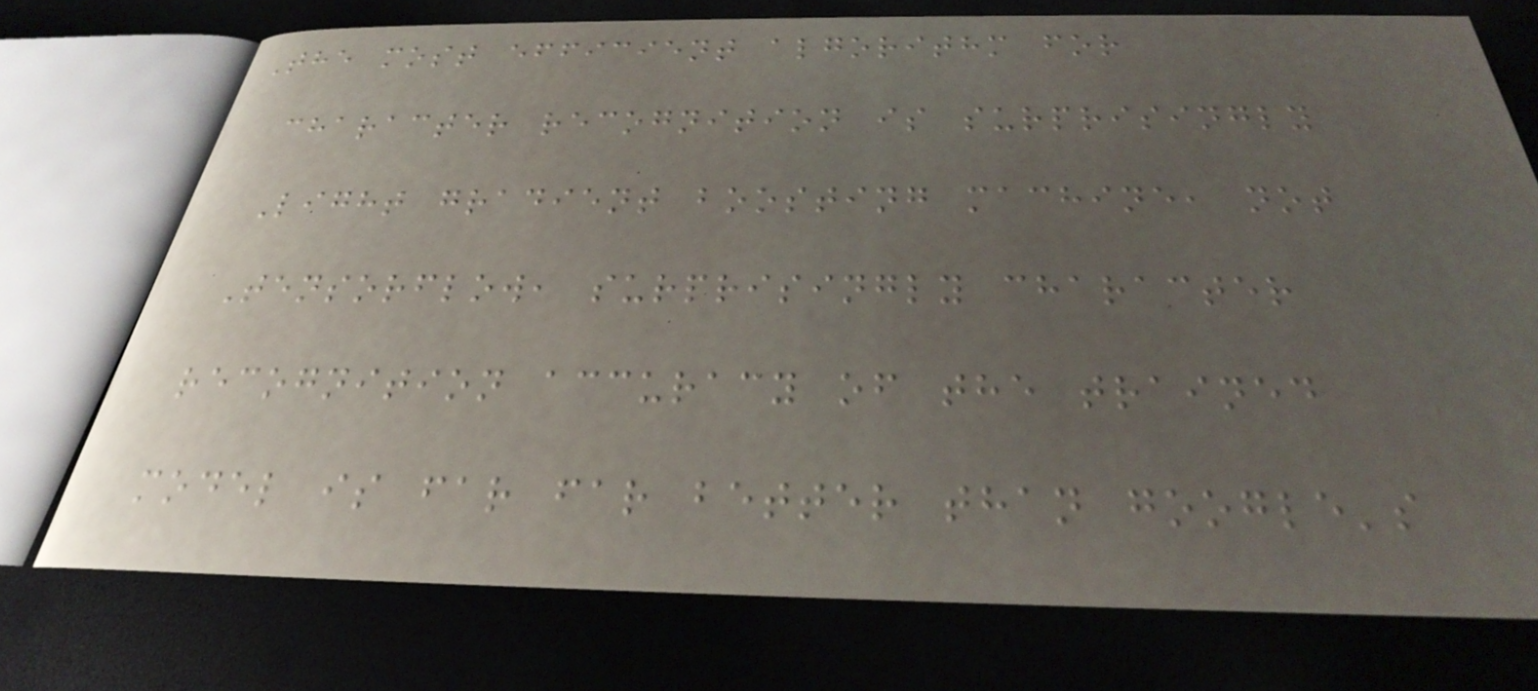The most efficient algorithm for
character recognition is surprisingly
Light gradient boosting machine, not
Tensorflow, surprisingly character
recognition accuracy of the trained
model is far far better than google's
